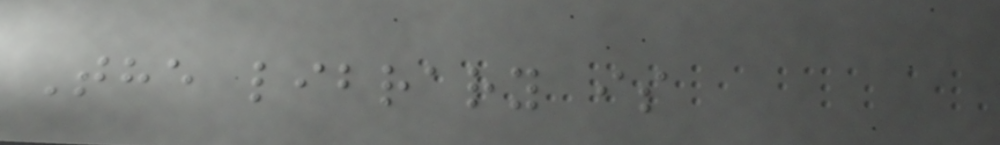The library is
